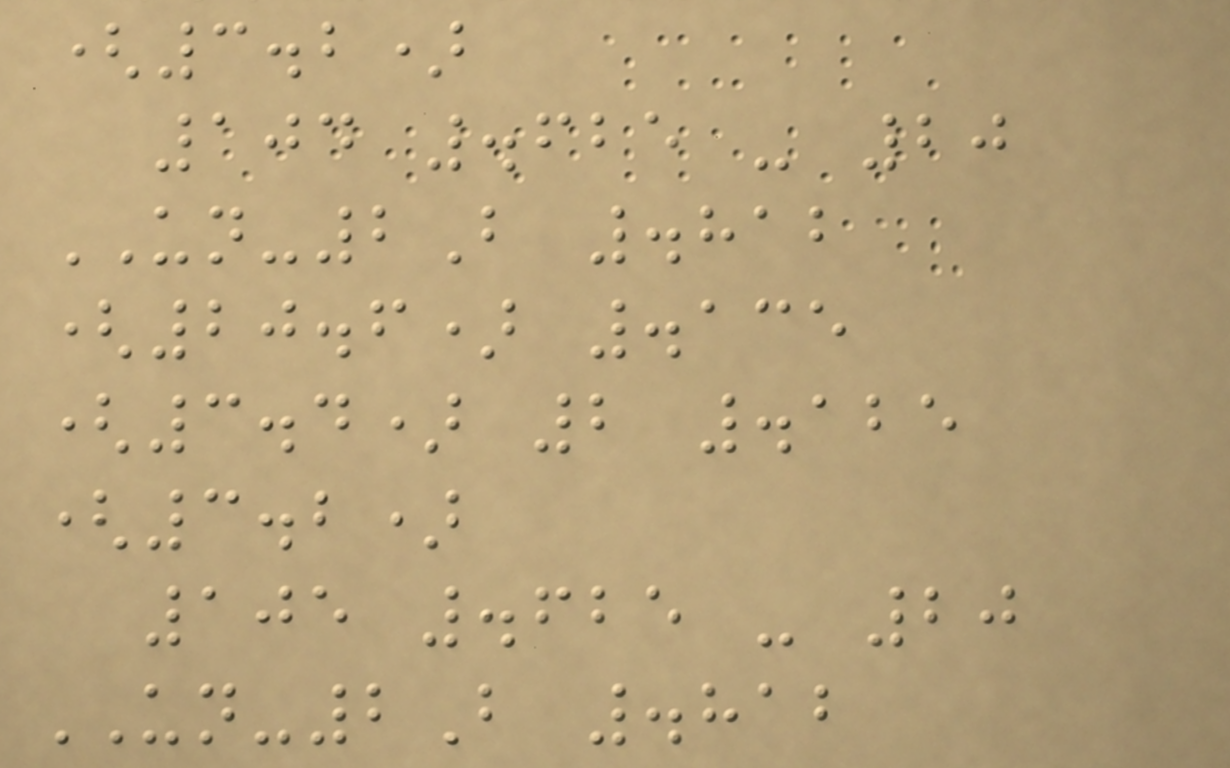(3.2)
104 .625 - 20
UN-2B .812
(20.6) .135
(3.4) 2 .125
(3.2)
105 .625 - 20
UN-2B .812
